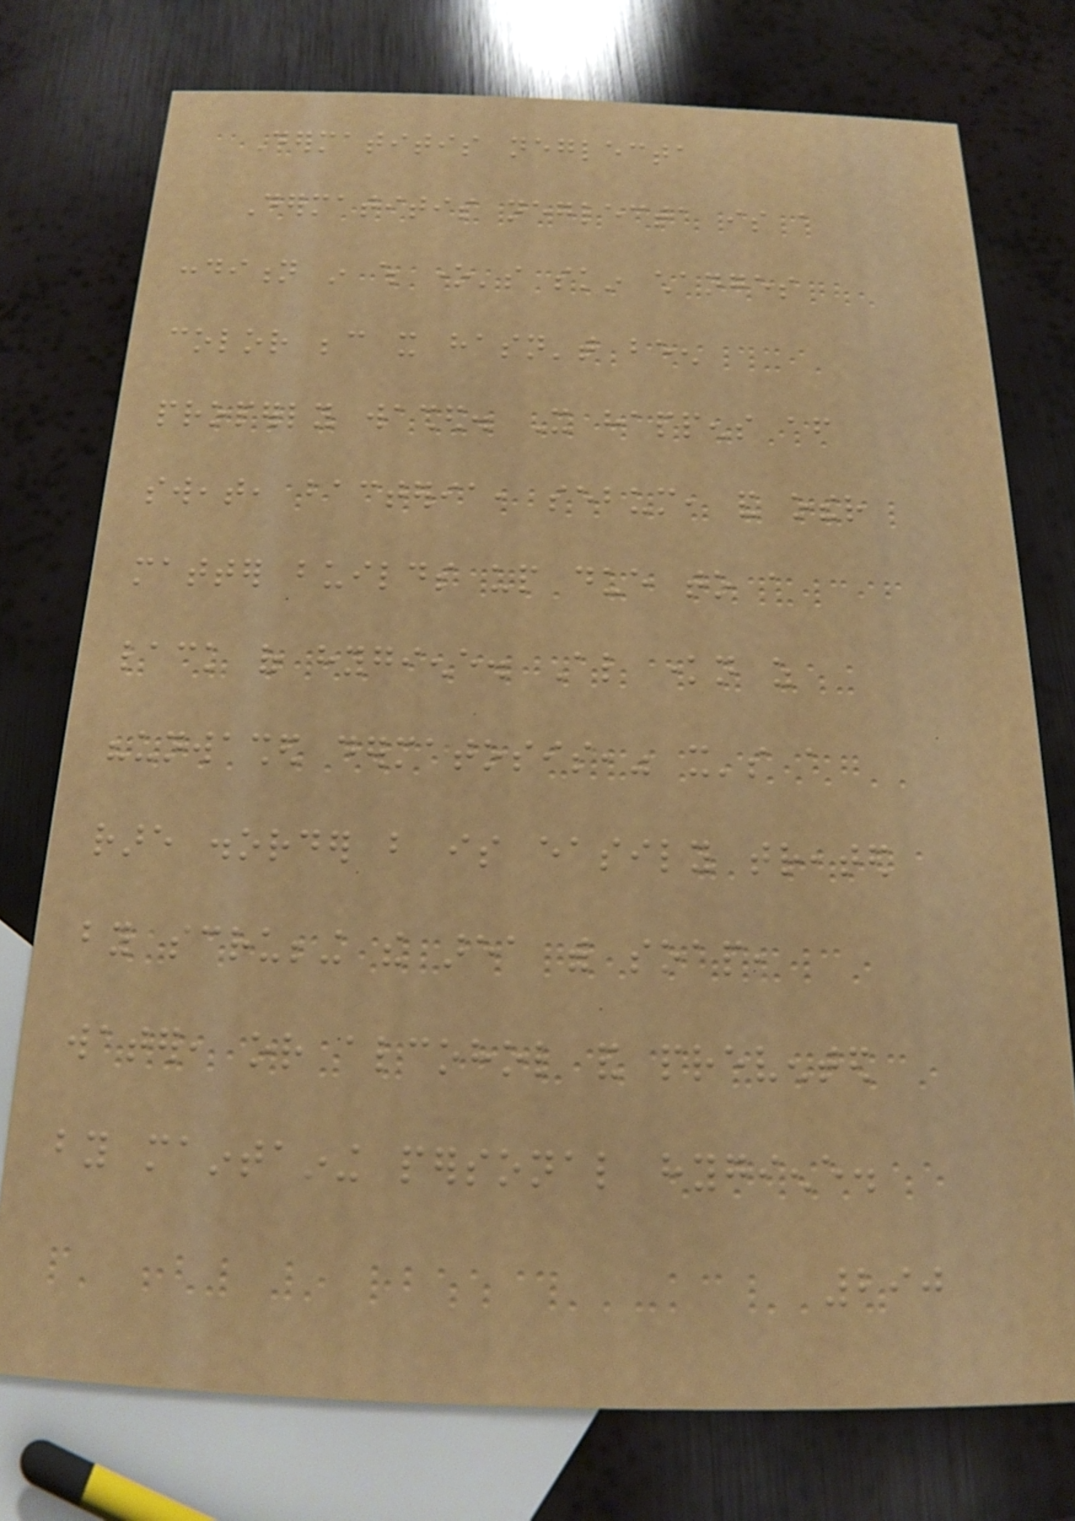Dermatitis neglecta
Dermatitis neglecta is a
condition in which one's skin changes
color because it hasn't been
properly washed. It happens after
sweat, bacteria, sebum, and other
matter builds up due to a
lack of hygiene. Also known as
"unwashed dermatosis," it's a
rare disorder but is easily treated
by scrubbing the area with soap,
water, or alcohol and prevented
by maintaining personal hygiene.
290
